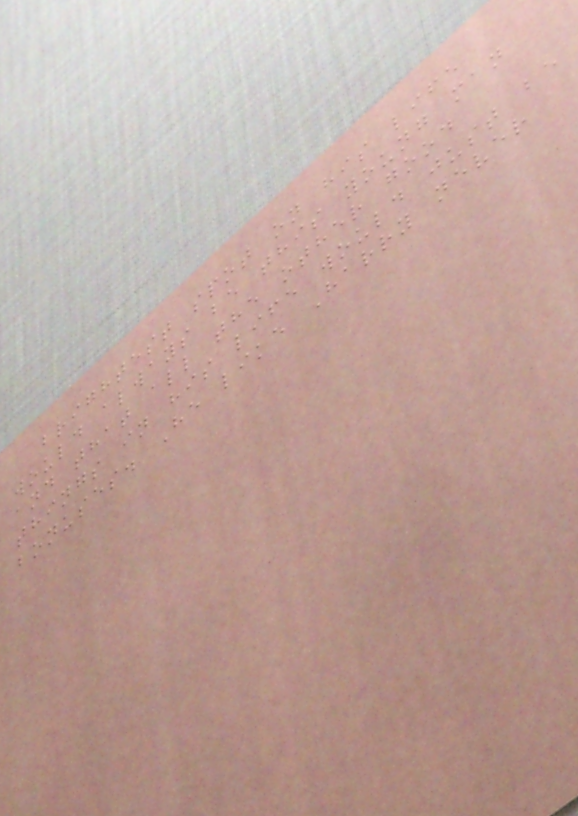brightest spot on his life
would always be this young man
and that all the other good
things in his life would just be
bonuses. He like Harry never
